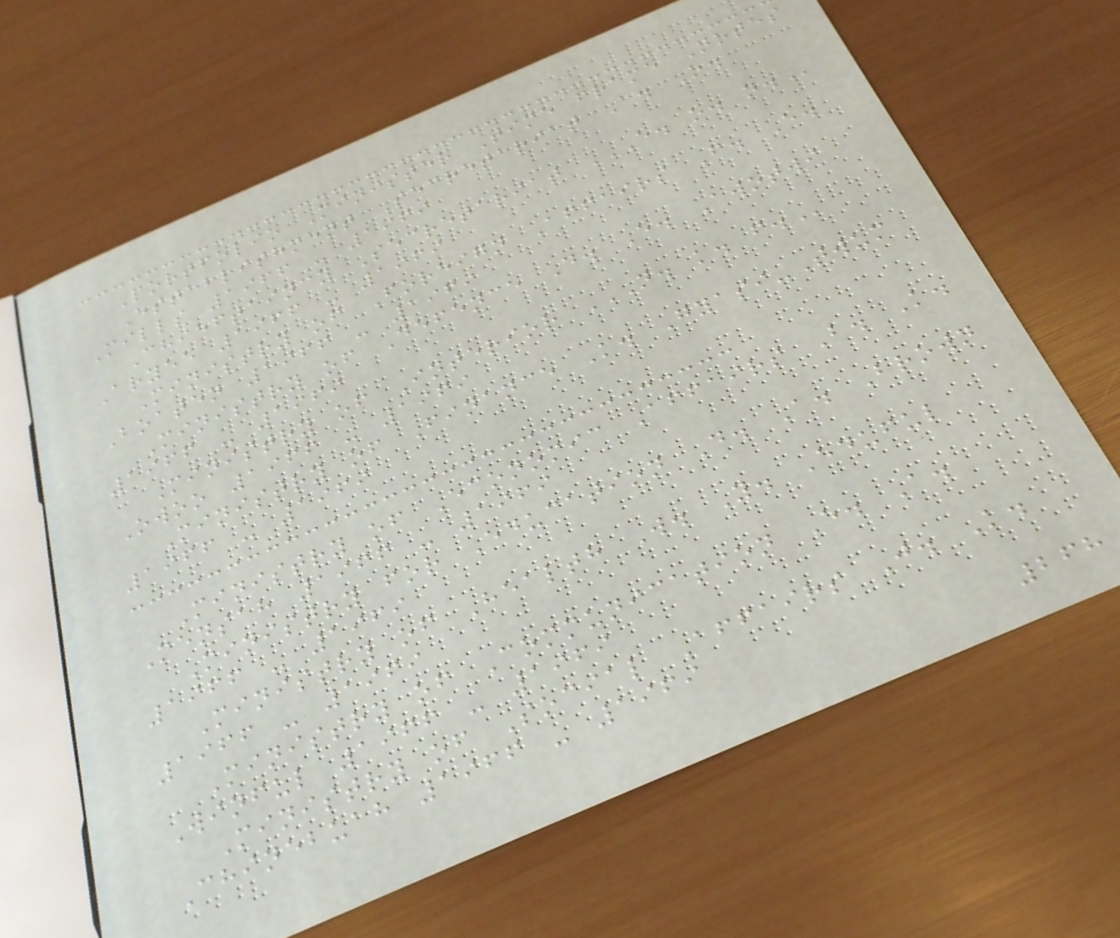Portfolio Minister Time frame Notes
Establishment Secretariat A. O.
Mills 1966 - 1969
Chieftaincy Secretariat E. O. N.
Aryee 1966 - 1969
Ministry of Foreign Affairs F. E.
Boaten 1966 - 1969
Ministry of Defence D. E. Awotwi
1966 - 1969
Ministry of Interior N. K. F.
Owoo 1966 - 1969
Ministry of Finance K. Gyasi-Twum
1966 - 1969
Ministry of Economic Affairs B. K.
Mensah 1966 - 1969
Ministry for Education D. A. Brown
1966 - 1969
Ministry of Health W. Y. Eduful
1966 - 1969
Ministry of Communication E. A.
Winful 1966 - 1969
Ministry of Social Affairs J. K.
Chinebuah 1966 - 1969
268
